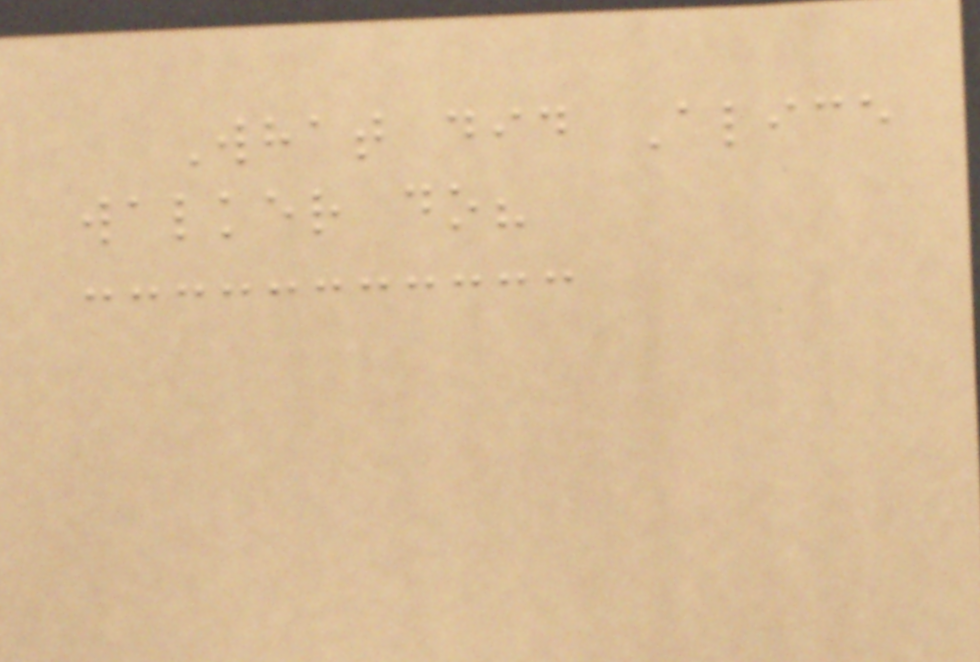What did Alice
walker do?
